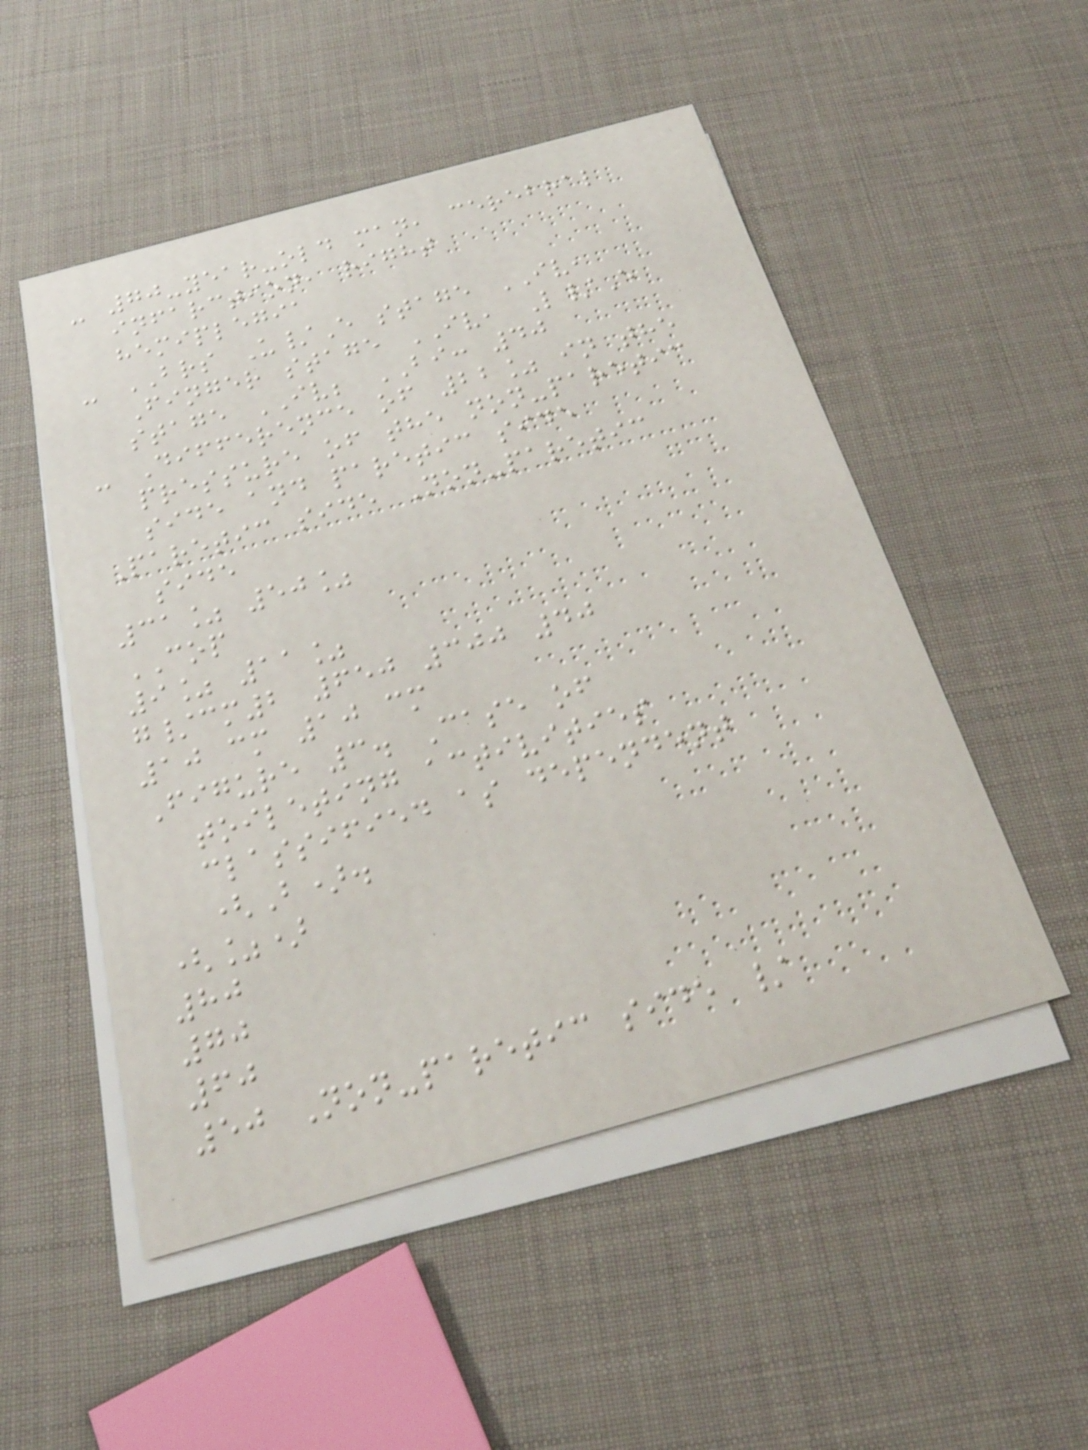- 70-year-old man, cerebral
infarction, right
hemiplegia
- BRS U/E stage IV,
Finger stage IV, L/E
stage IV; BI: 40
- Difference of 22% in the
pressure of the non-paretic
side and paretic side
Paretic side Non-paretic
side
31% 50%
COP
9% 11%
g/cm2 650 300 40
10 cm 10 cm
Figure 3. Case of
toileting activities
classified as dependent
(B).
(%)
80
70
60
50 Non-paretic side /
